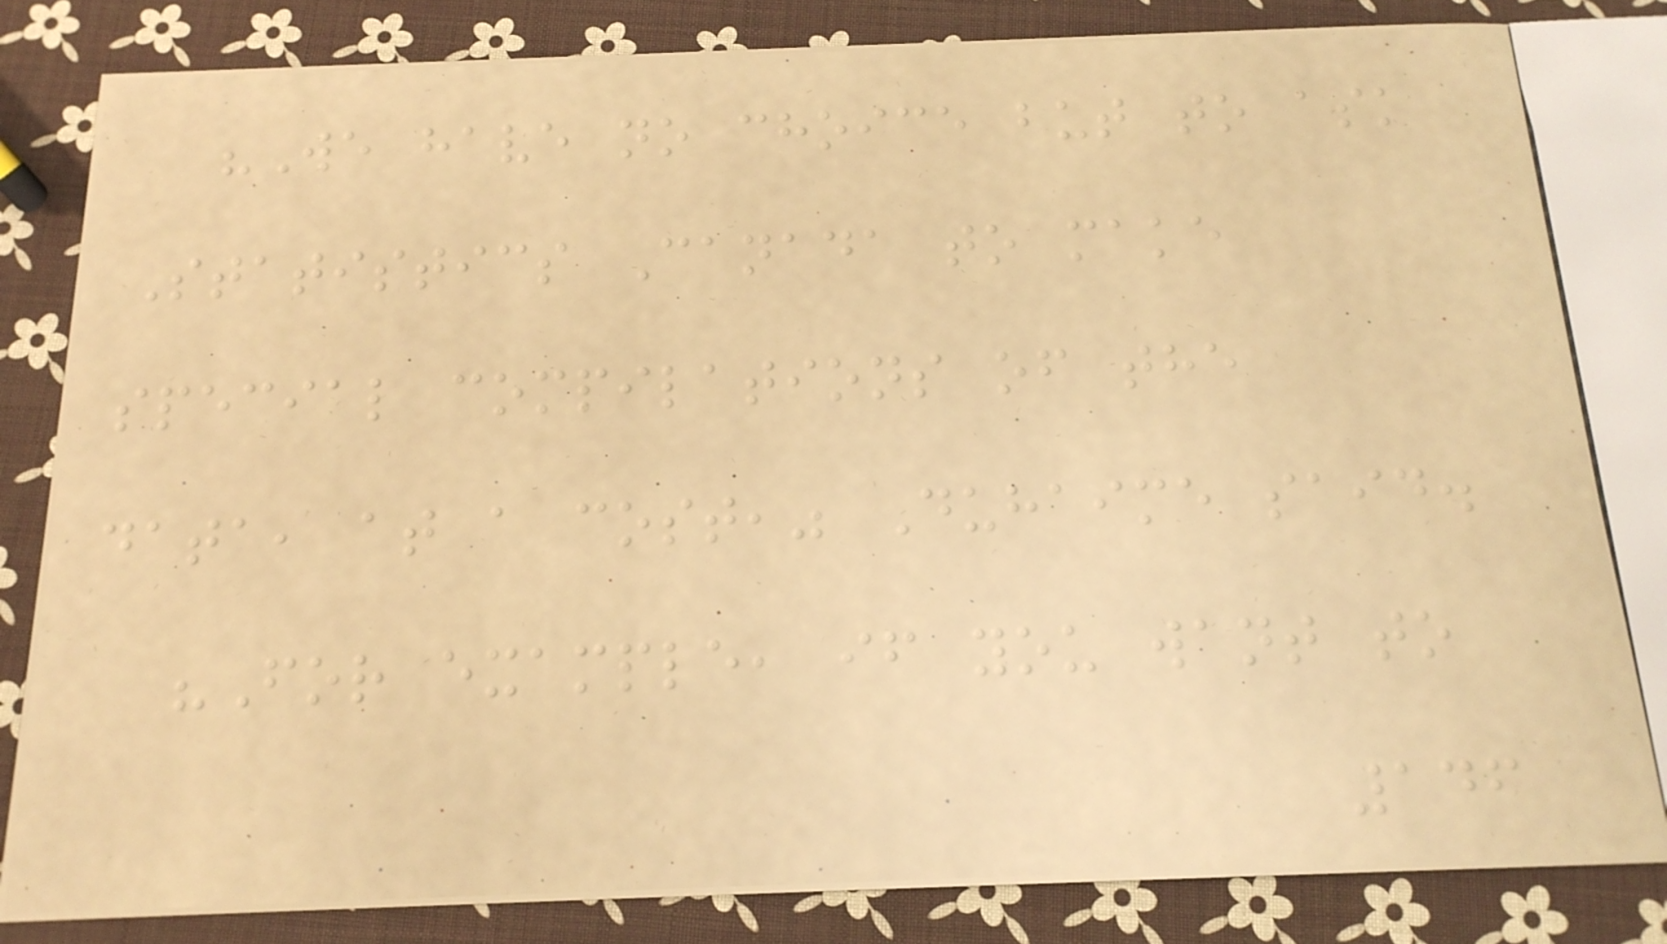"We have no choice but to ask
Statistics Canada to make
special compilations of the
data, at a cost," Duhaime said.
"For example, if you want to
146
